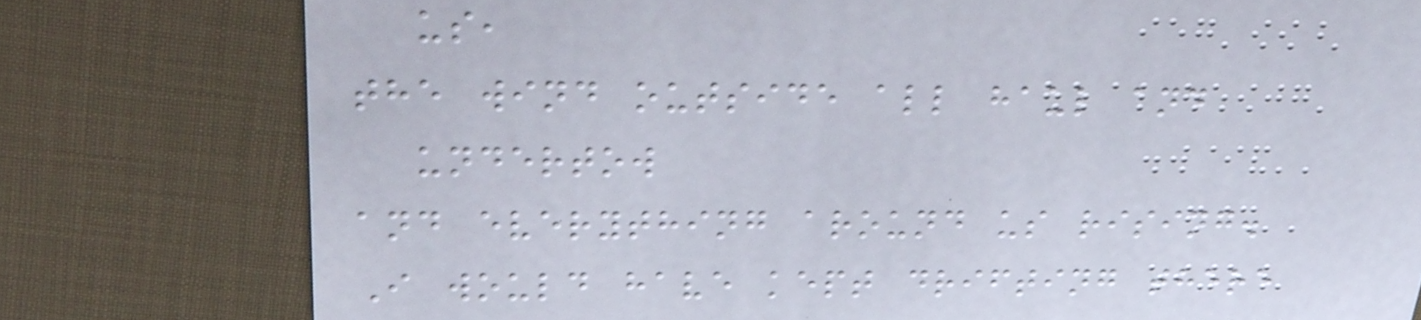us,
the wind outside all haul and
undertow
and everything around us rising.
I would have kept drifting there
